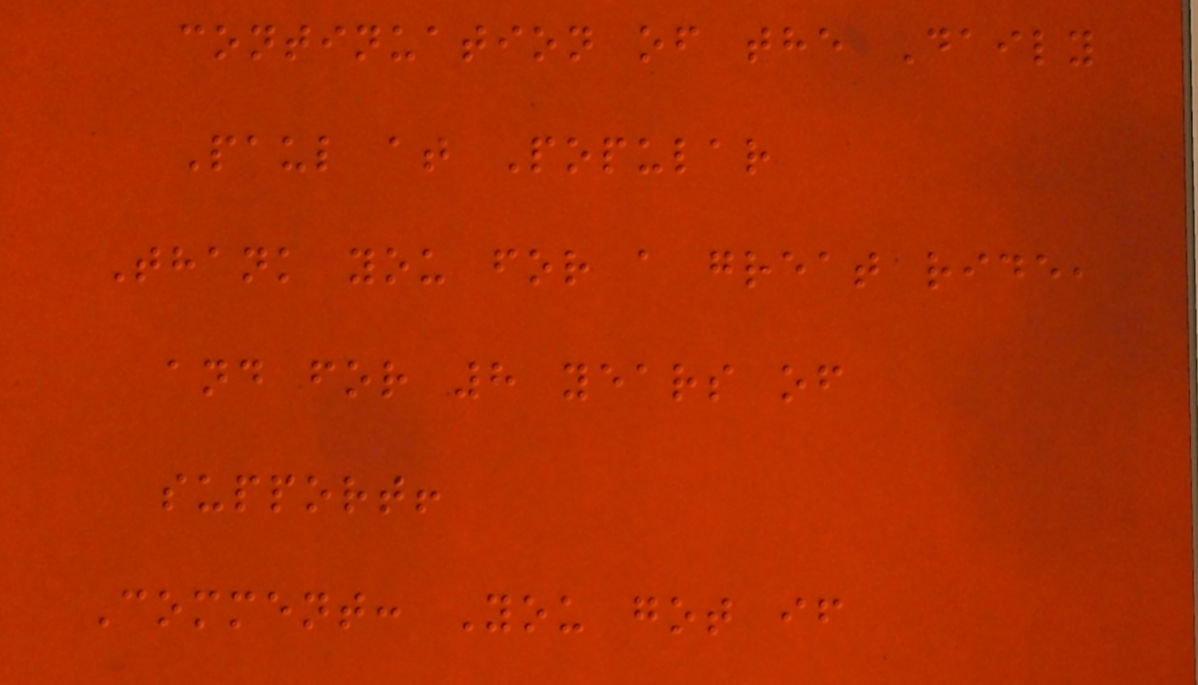continuation of the Daily
Paul at Popular
Thank you for a great ride,
and for 8 years of
support!
Comment: You got if
